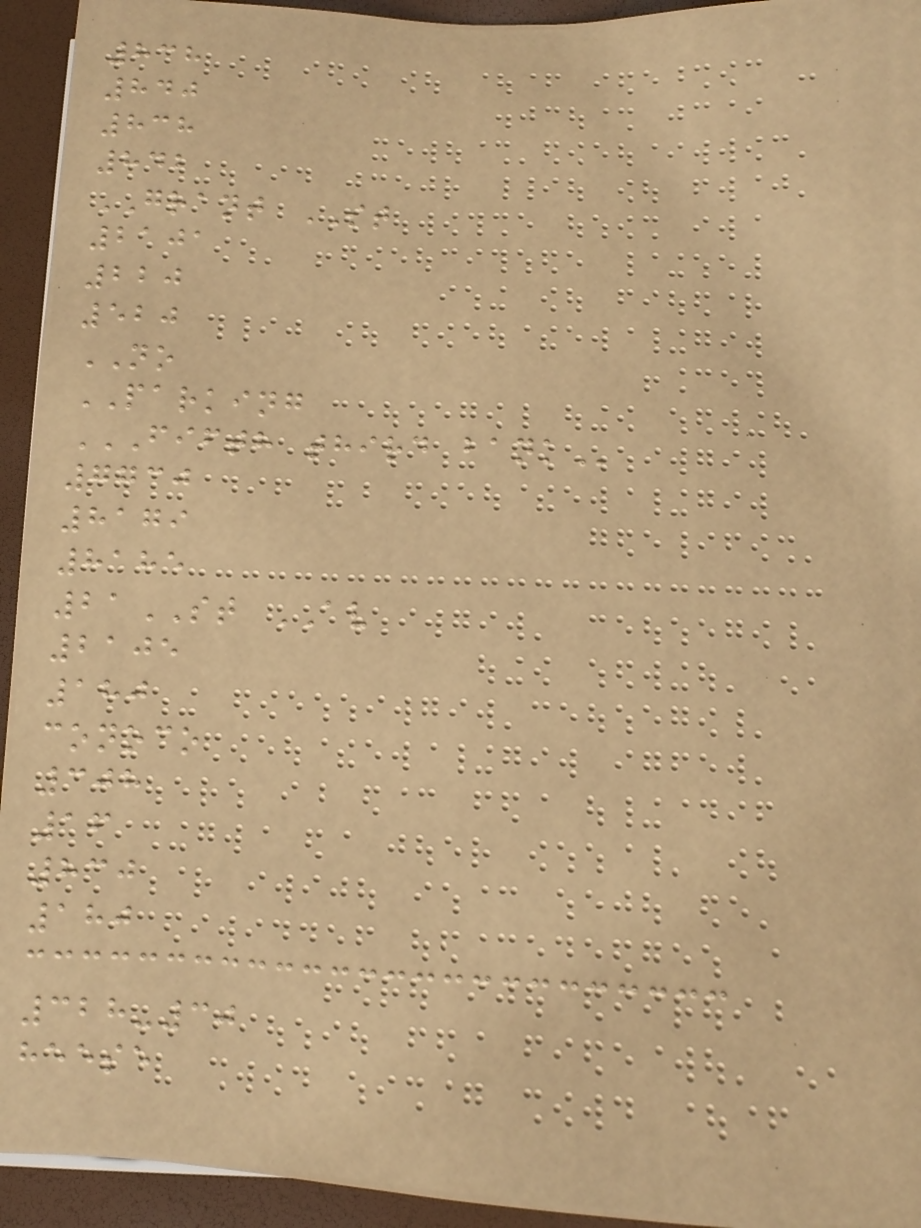838
840
838
842
GRANT ST
2101
220
520
NO
PARKING
FIFTH THIRD BANK
7730
8179
8185
21ST AV
2105
180
conoco
308
16
830
180
328-30
heese
